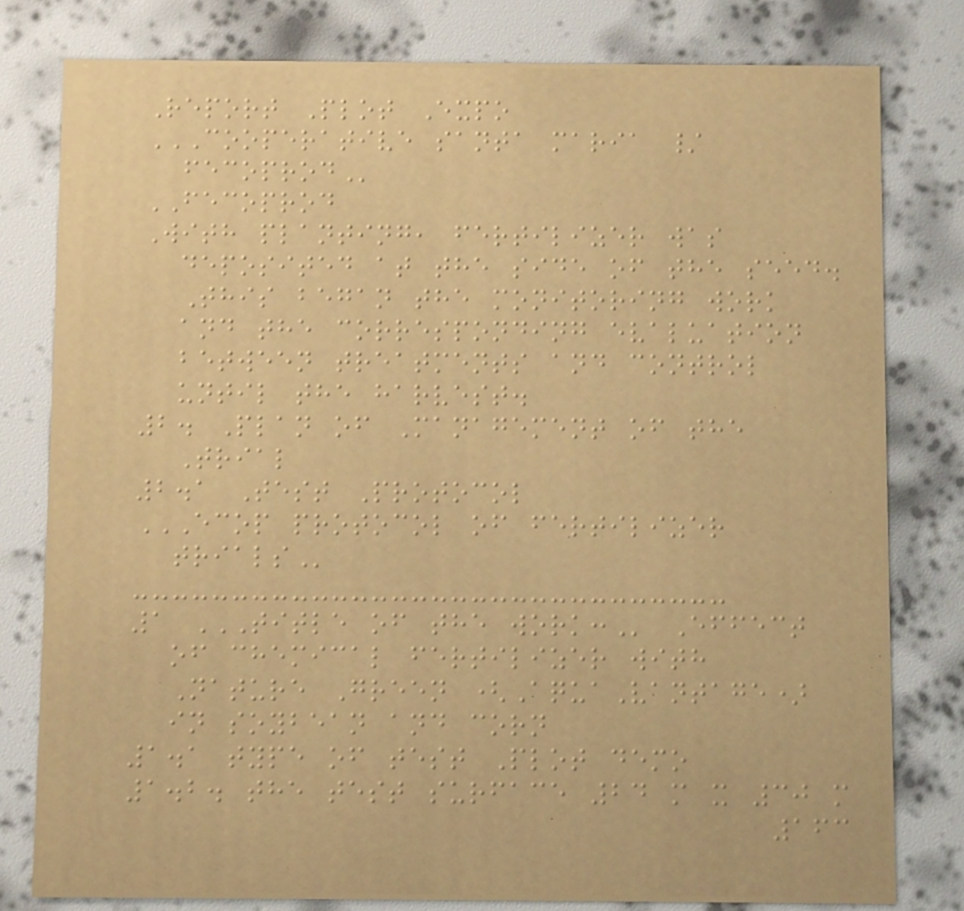Report Plot Expo
COOPERATIVE SANTA MARIA /
FECOPROD
FECOPROD
With planting, fertilizer was
deposited at the side of the seed.
This began the monitoring work
and the corresponding evaluation
between treatments and control
until the harvest.
2. Plan of Management of the
Trial
2.1 Test Protocol
ECOP PROTOCOL OF FERTILIZER
TRIALS
1 TITLE OF THE WORK: Effect
of chemical fertilizer with
Nature Green (AquaVantage)
in soybean and corn
1.1 type of test Plot demo
1.2. the test surface 24 m x 30 m
163
